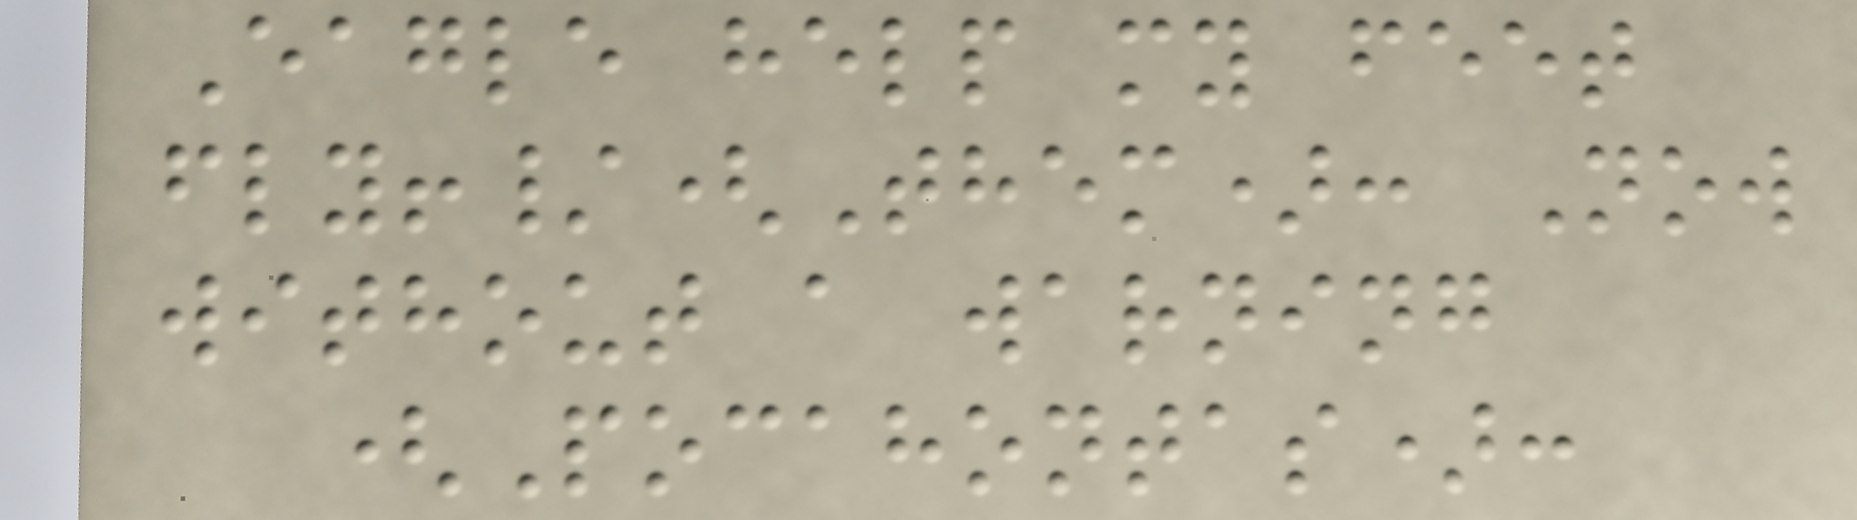Eagle help my feet
fly!/(Them): Now
without a warning
(Pocahontas):
